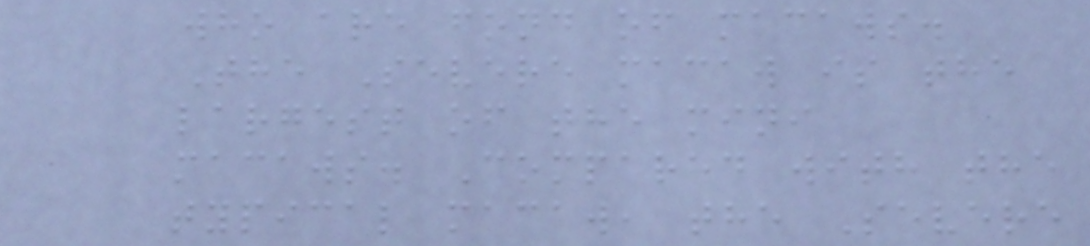who are fond of macaws.
The Severe macaw is the
largest of the mini
macaws. Compared with the
typical macaw, the Severe
